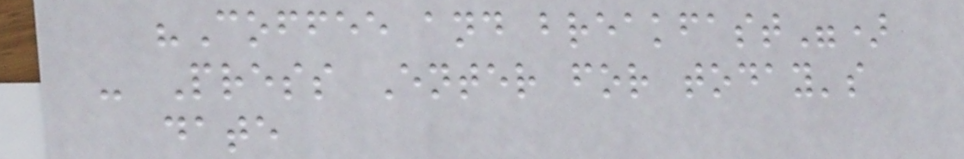"Coffee and breakfast")
- Press Enter for today's
date
